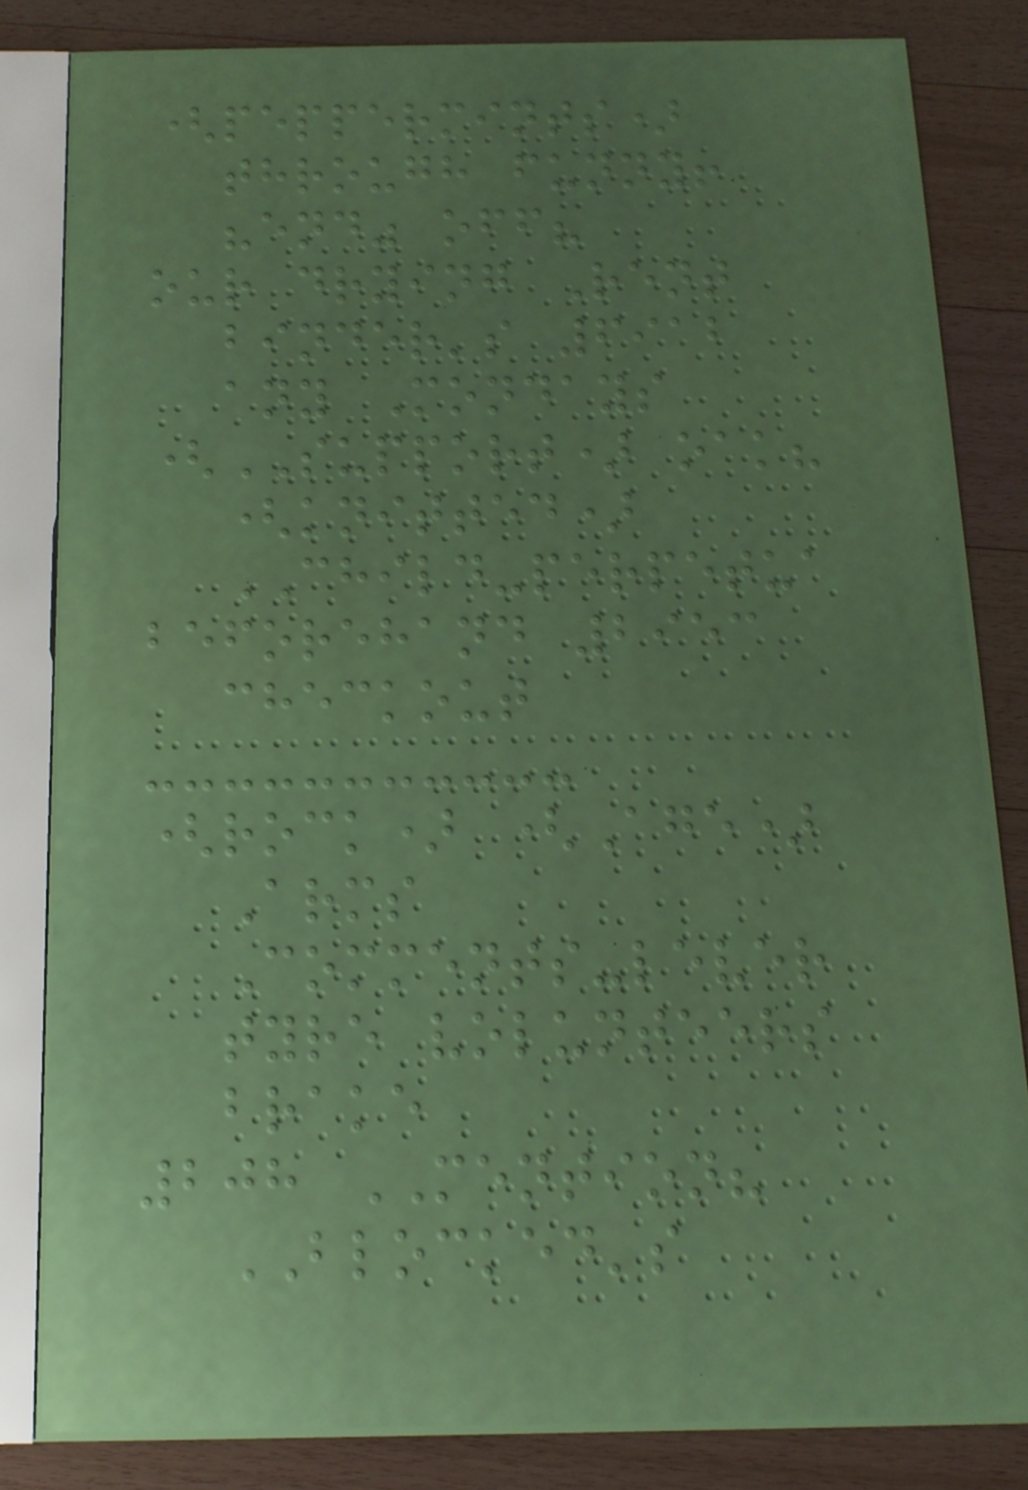(peppermints)
through funny!
"end" off?
our drying Rent
binder's 6912
any Mondays
(SUPPORT) oak?
(knitted)
CHILD-perpetua
beforehand 2953
checkout
(rock) (Age)
Arms
Comments-lever
tyre volunteers
brake
208 MENTION?
BLOCKED's
